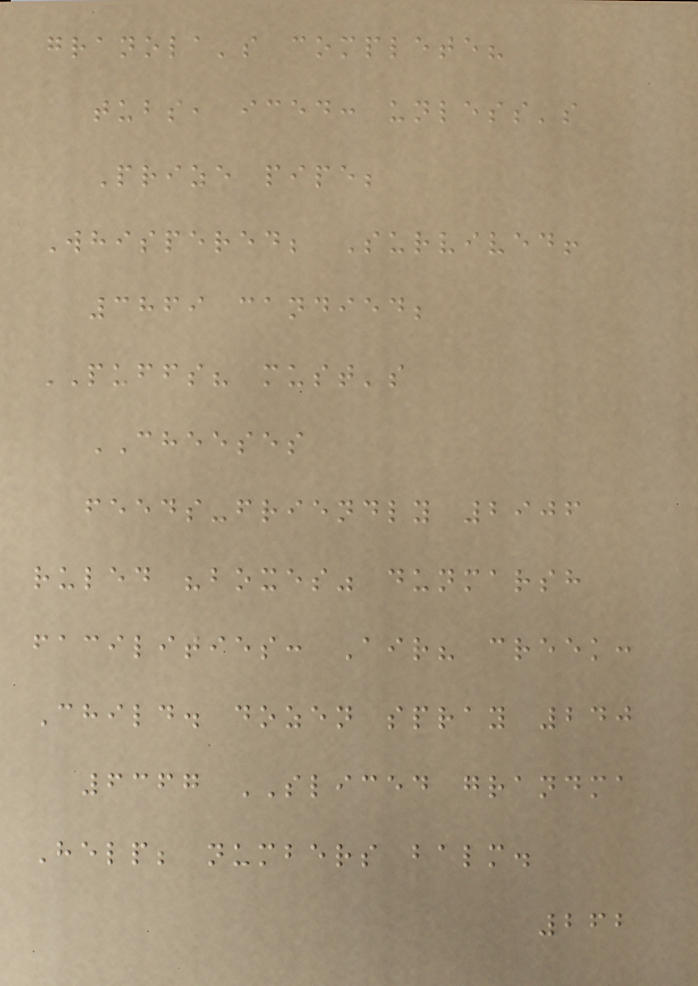granola's complete?
tubs, iced: unless's
Prize pipe;
Whispered; Survived!
3869 candied;
PUFFS? must's
CHEESES
feeds-friendly 2906
ruled "boxes" dunmarsh
facilities: Air? creek:
Child. dozen spray 240
6367 SLICED grandma
Help; numbers balm.
262
